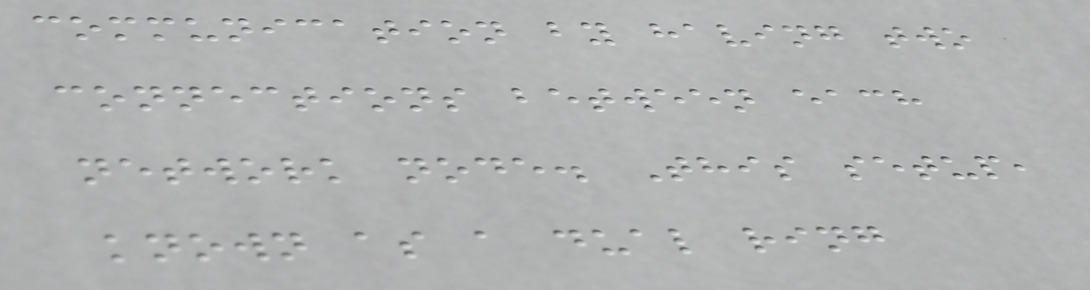communication by having two
connections between each
network node. This setup,
known as a dual ring
